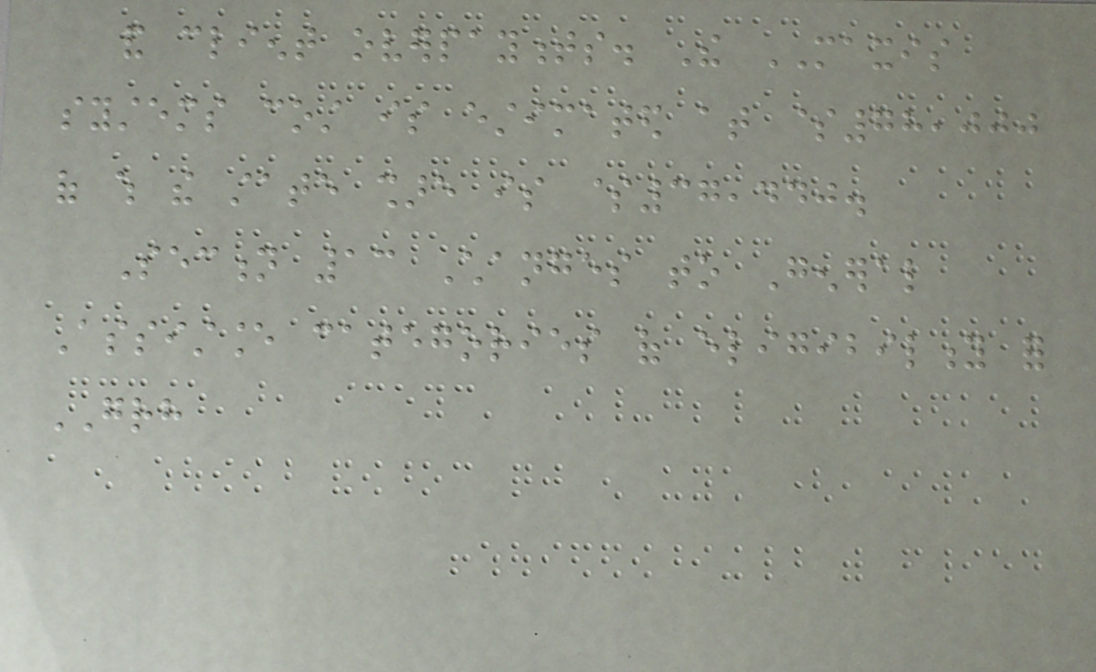and client overpayments. The MAXIS
systems cost is estimated at $78,000
of which the state share is $37,440.
Section 13 Changes to General
Assistance categories of eligibility for
GRH
